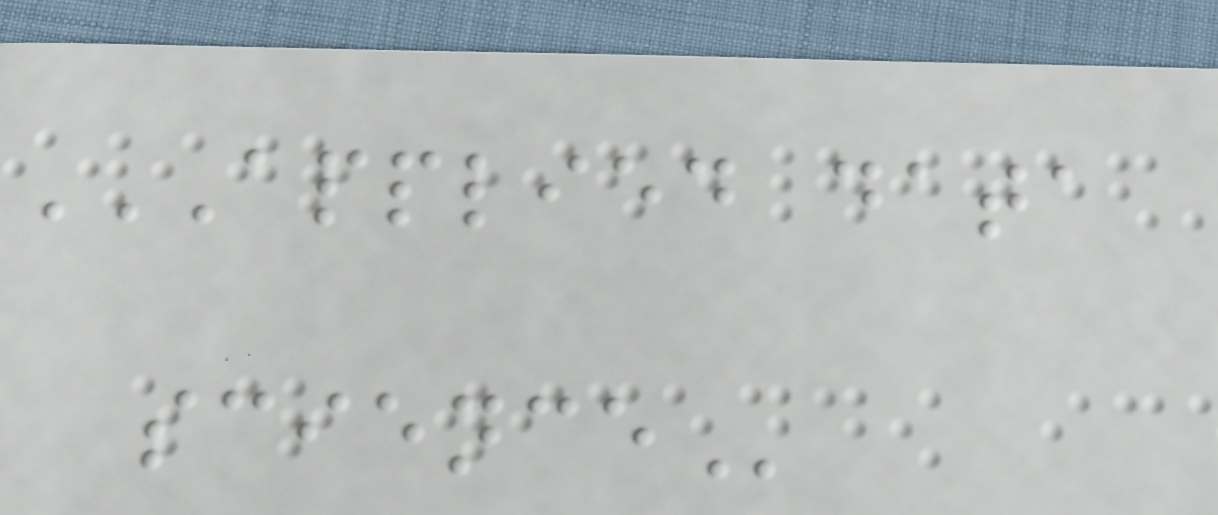APPLIED DATA
SCIENCE
